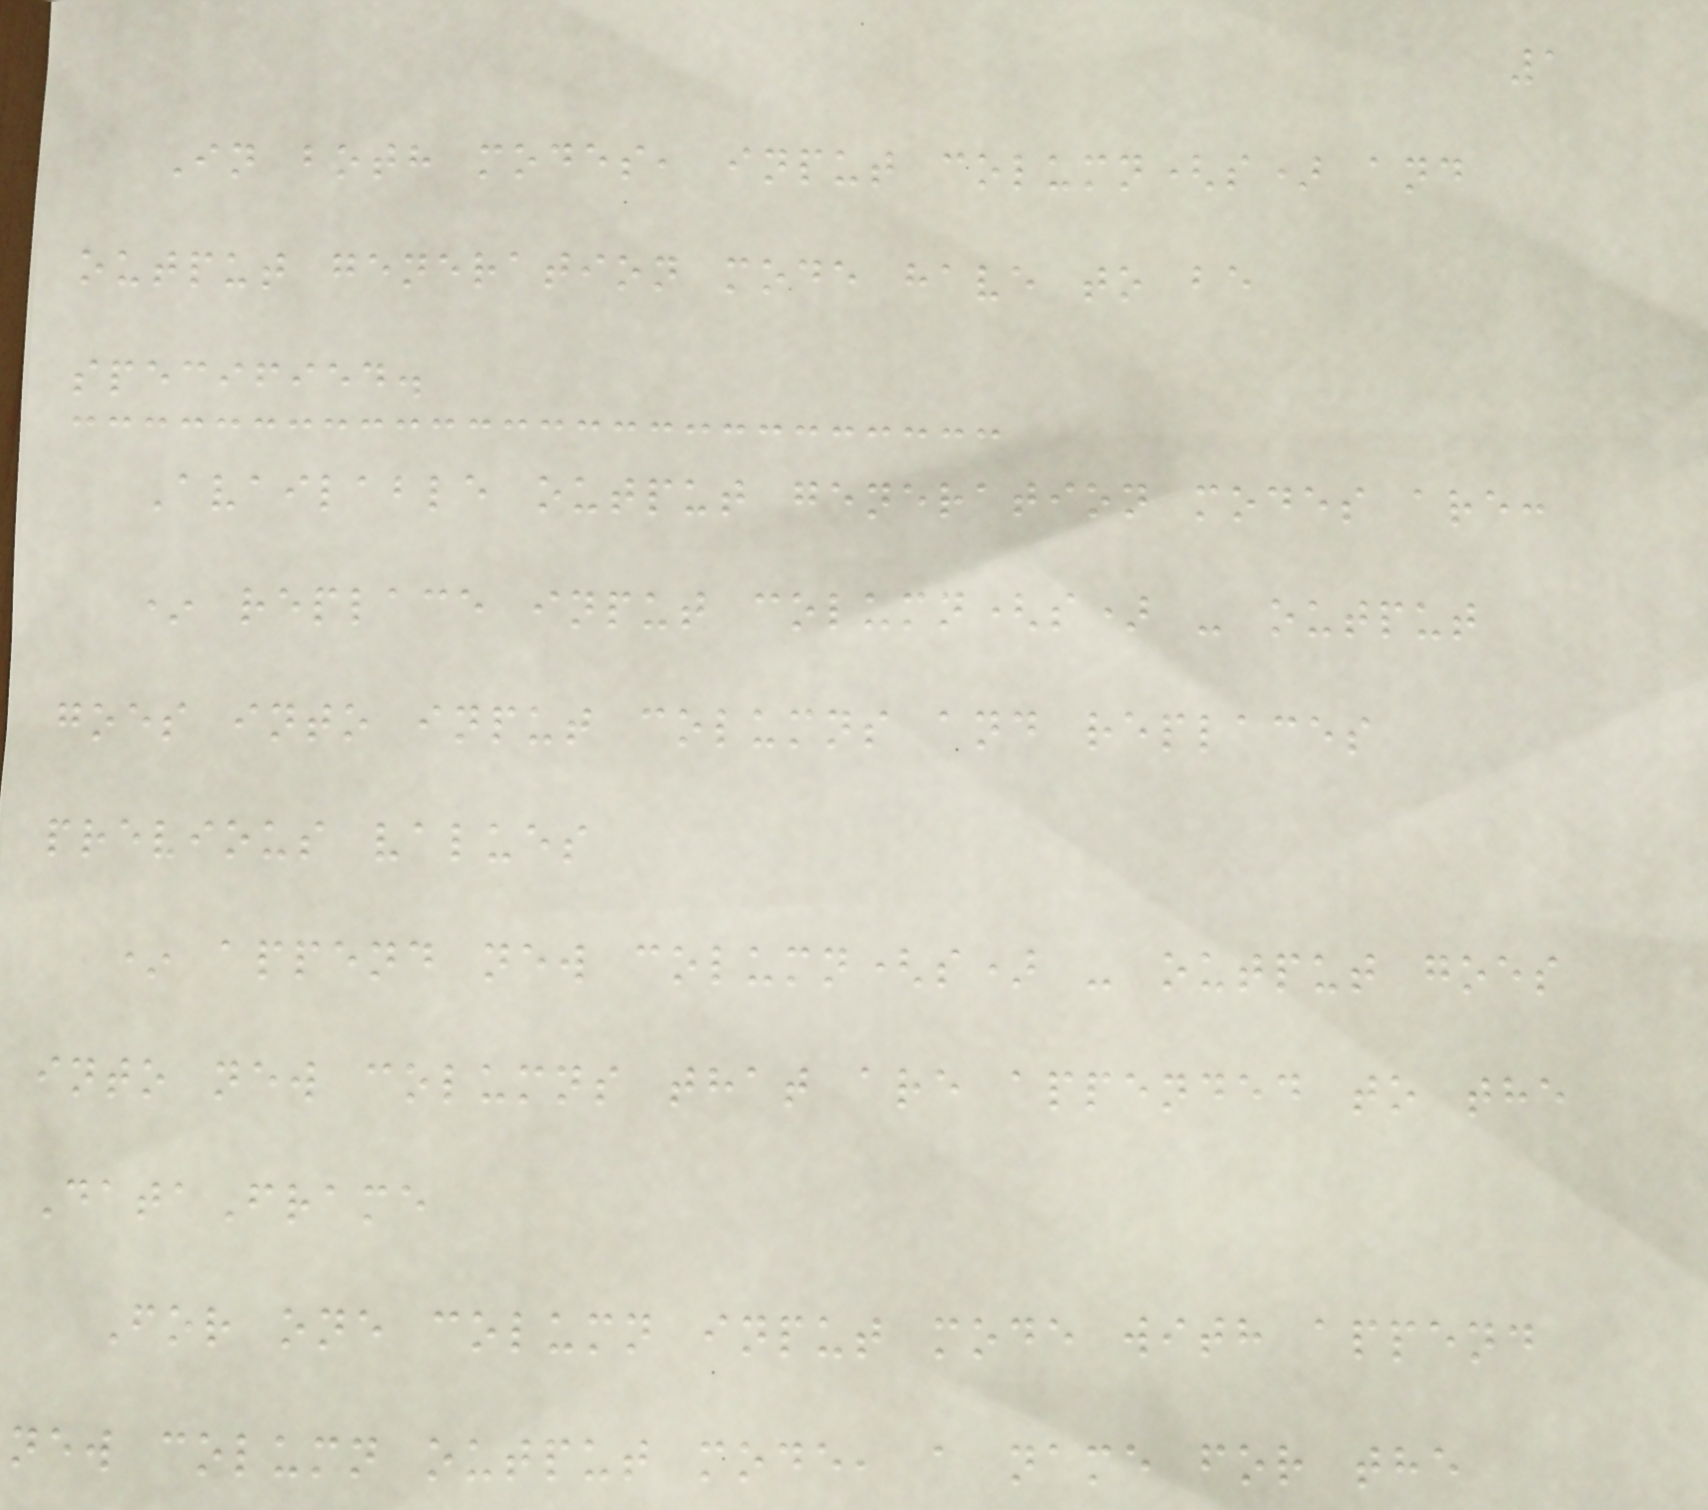1
In both modes, input column(s) and
output generation mode have to be
specified.
Available output generation modes are:
* replace input column(s) - output
goes into input columns and replaces
previous values
* append new column(s) - output goes
into new columns that are appended to the
DataFrame
For one column input mode with append
new column output mode, a name for the
